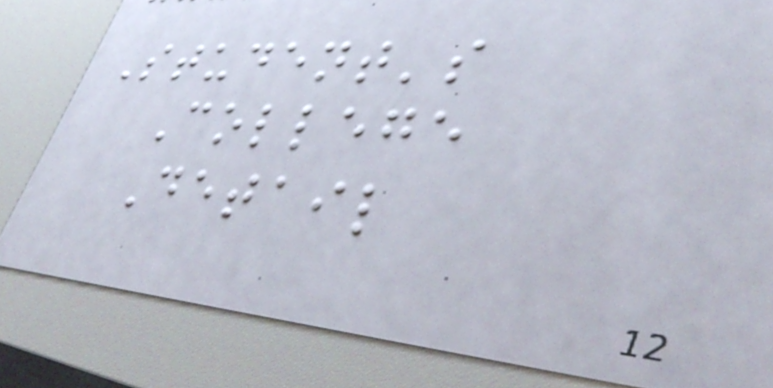Student's
College
Detail
